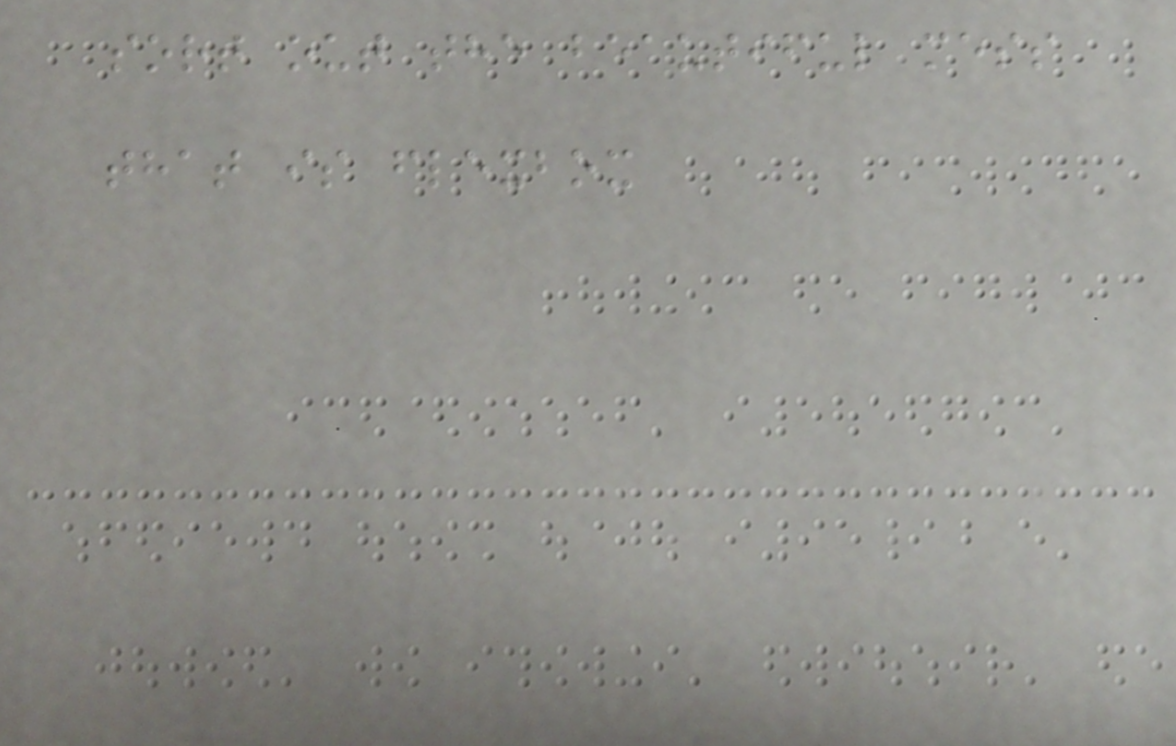sort out the beautiful mess
that is flexbox
